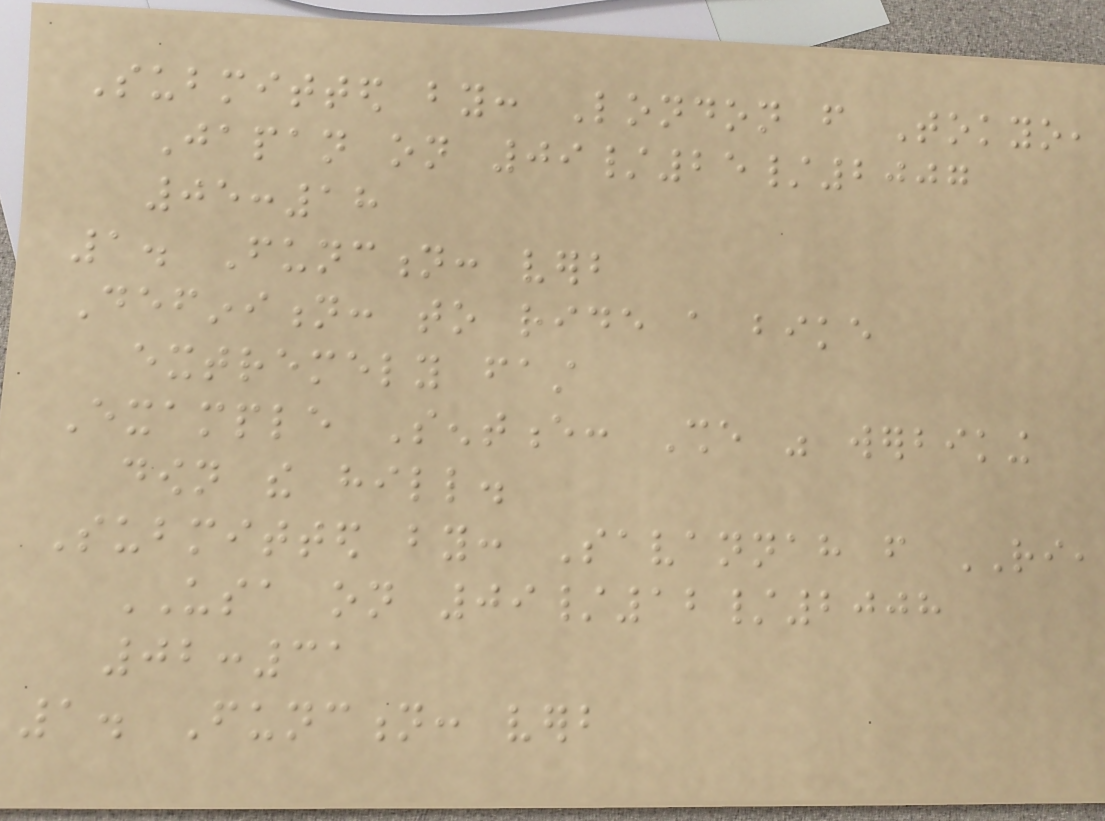Submitted by: London from Tokyo,
Japan on 09/25/2007
05:18
1. Function: verb
Definition: to ride a bike
extremely fast
Example Sentence: She was werbiking
down the hill.
Submitted by: Savannah from RI,
USA on 09/12/2008
02:31
1. Function: verb
